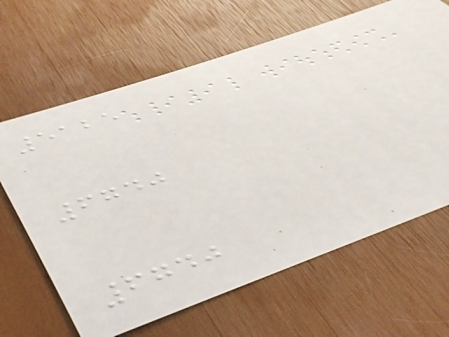5125
6740
6740
